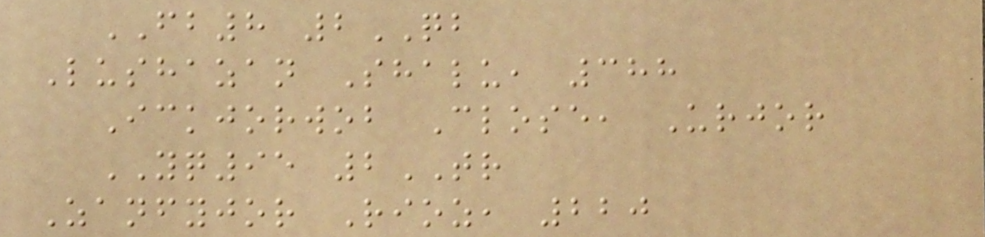FB8 2QB
Lushazan Shalu, 388
Ickjorwob Close, Urjor
YQ95 2TR
Zanfyjor Rioz, 220
